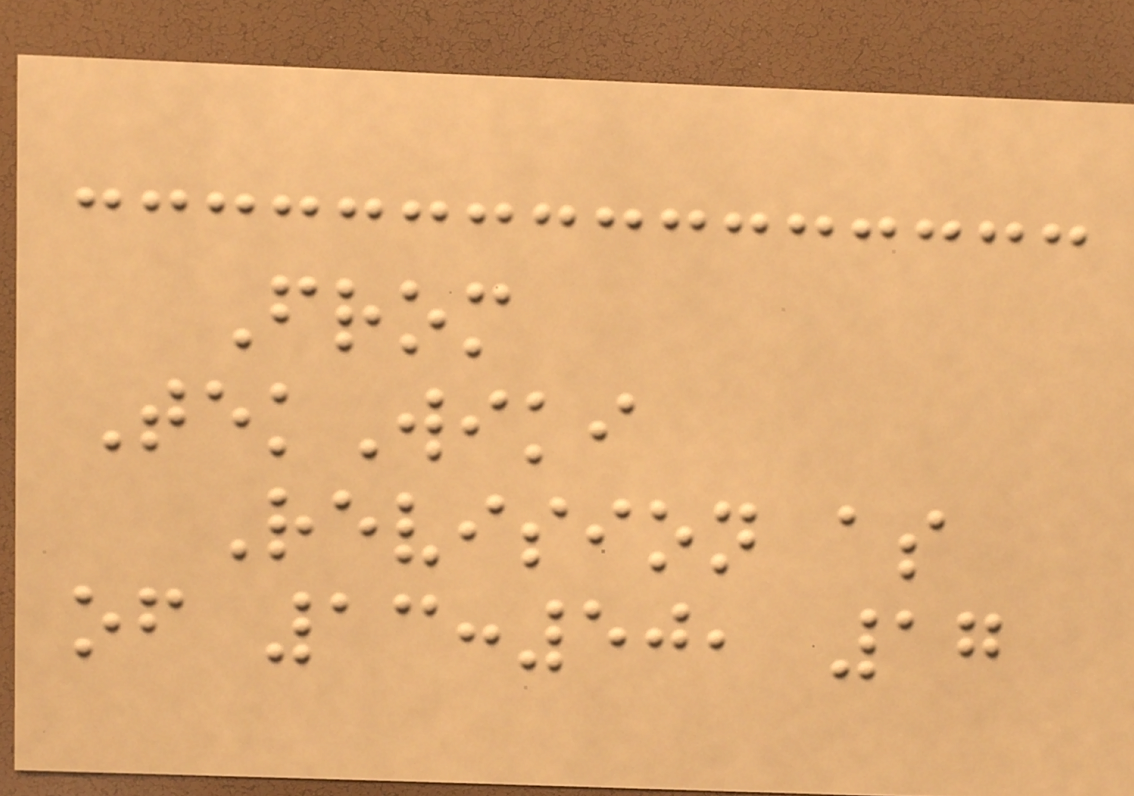From
TekWiki
Revision as
of 13:50, 17
